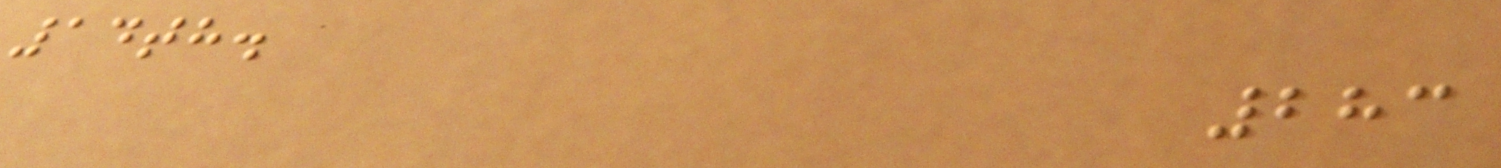14th.
283
